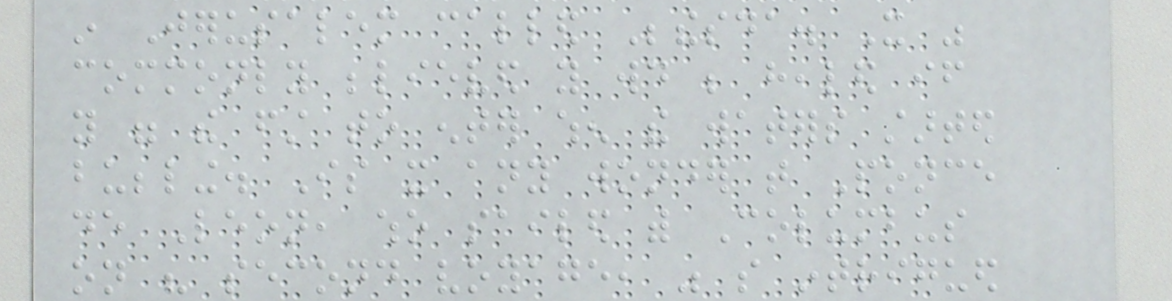in Jerusalem called Bethesda. It was
commonly believed you would be healed if
you were the first to enter when the waters started
bubbling. Is it any wonder that Ponce
de Leon, who sailed with Columbus
on his second voyage, was so intrigued
